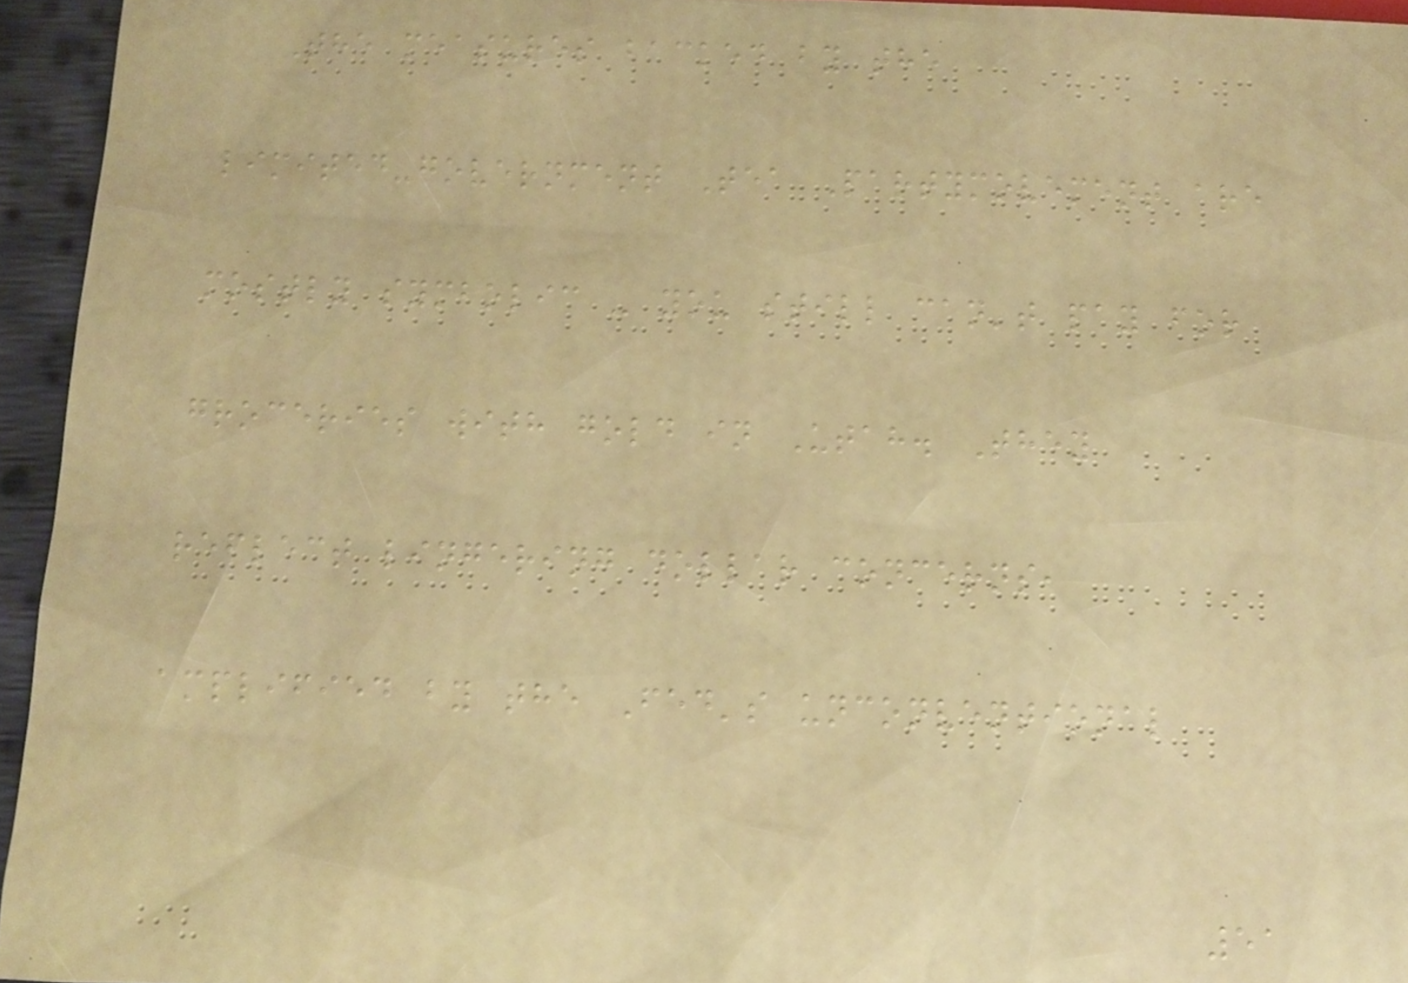The measures backed by the
limited-government Tea Partymovement are
mostly symbolic - you still can't pay for
groceries with gold in Utah. They
reflect lingering dollar concerns,
amplified by the Fed's unconventional
51
